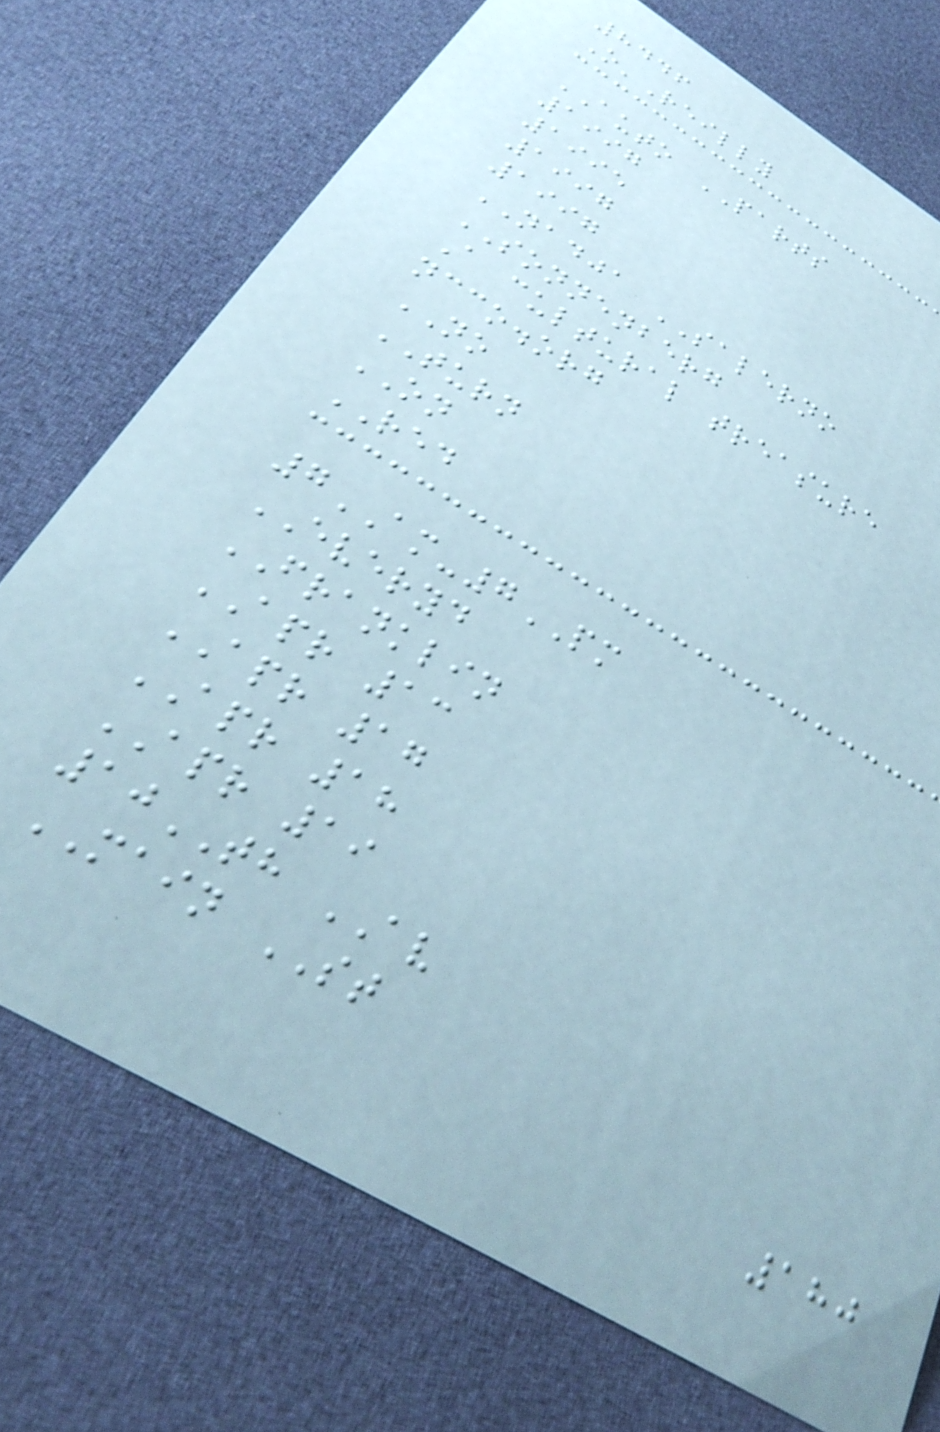8446
O'Reilly
AUTO PARTS
1997
1995
1997
1997
NADJA SALERNO
SONNENBERG
A cultural treasure
ncco.org
NO
TURN
ON
RED
7AM-7PM
EVERYD
FRANKLIN
APR 13
APR 17
APR 18
APR 19
10TH AV
MAIN ST
180
